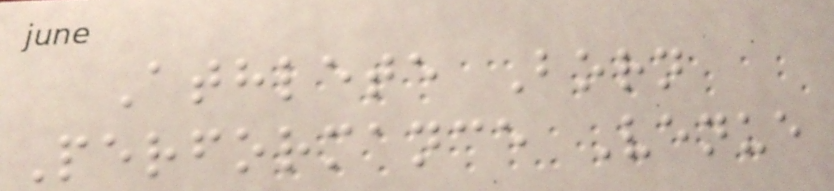Athlete Born
Performance Venue
